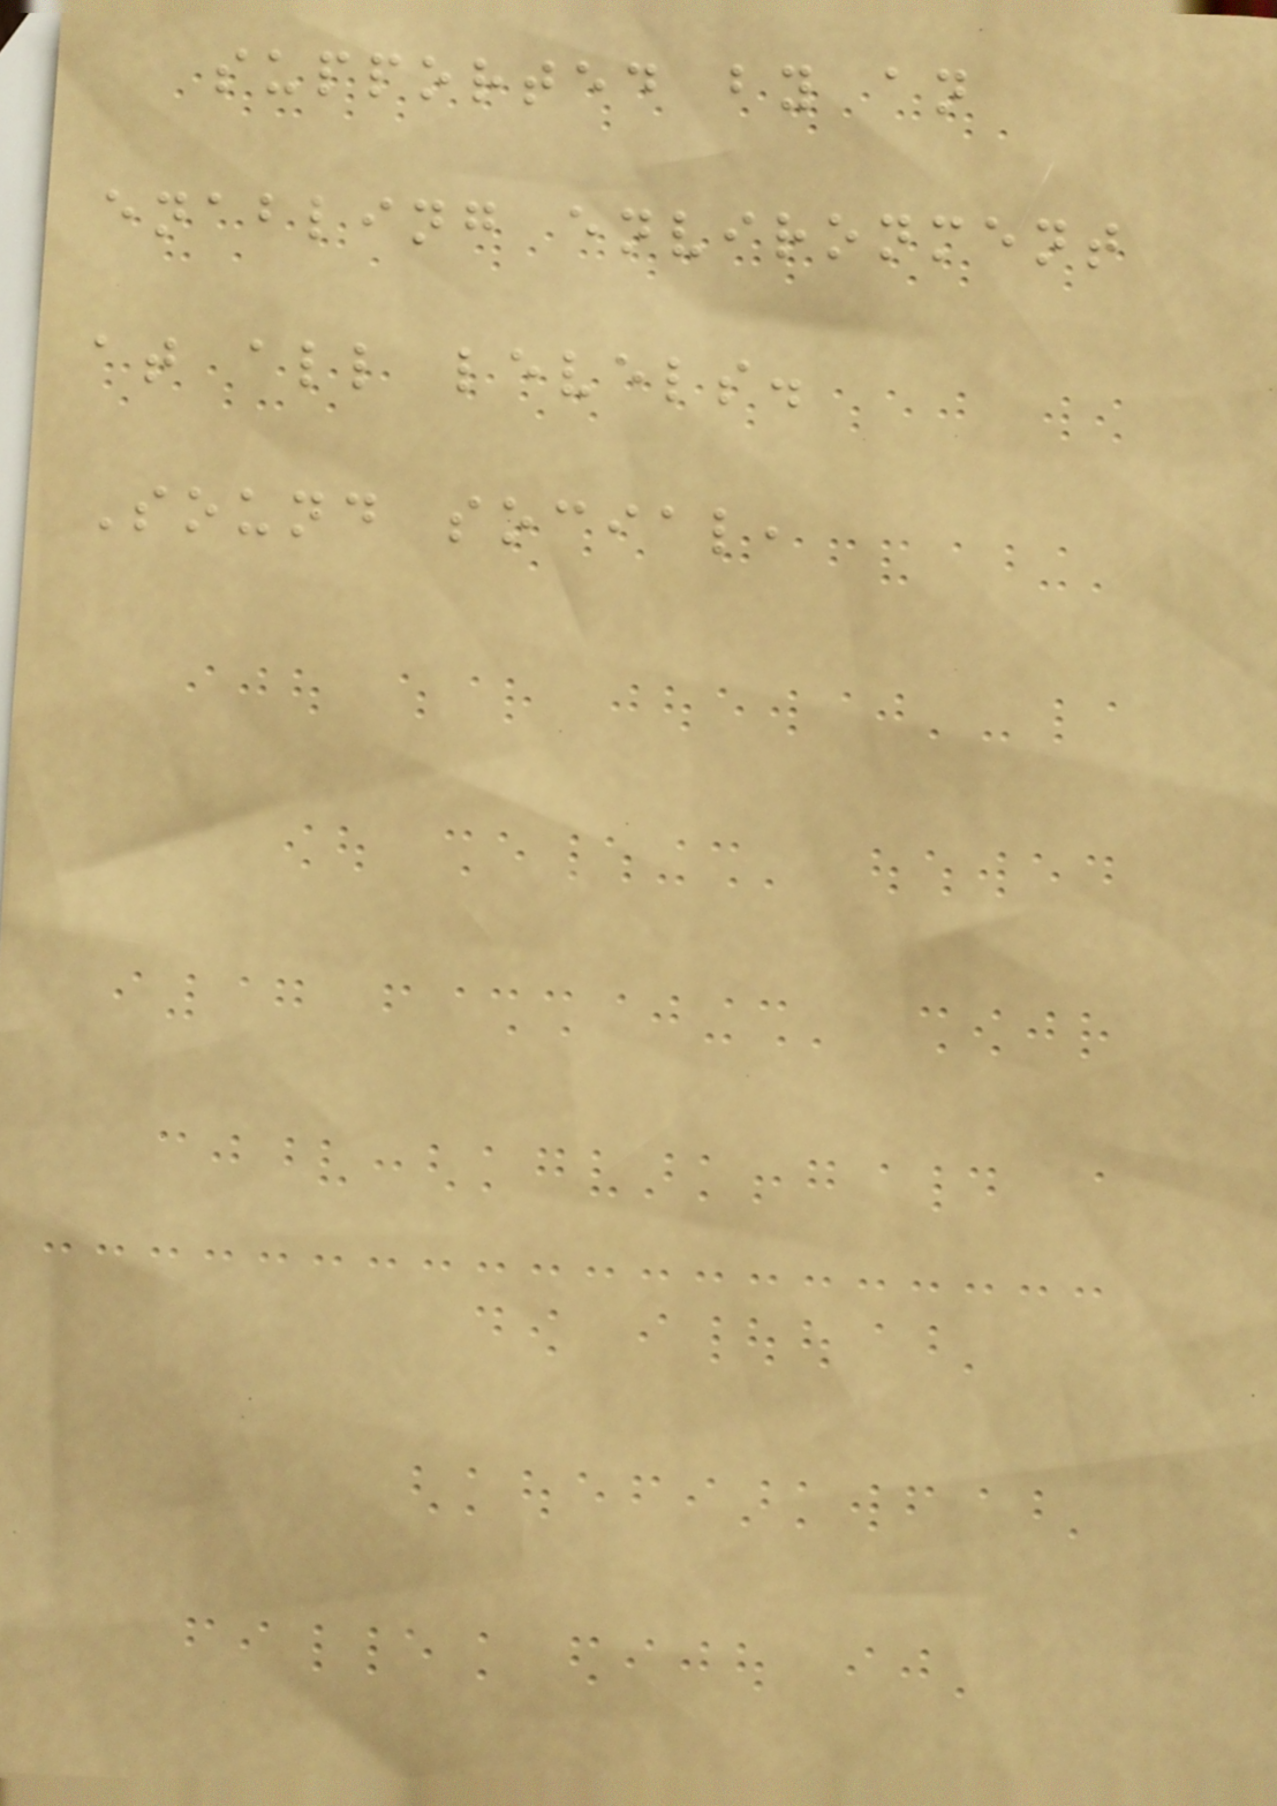supported by an
enabling environment
at all levels.
Sound social,
